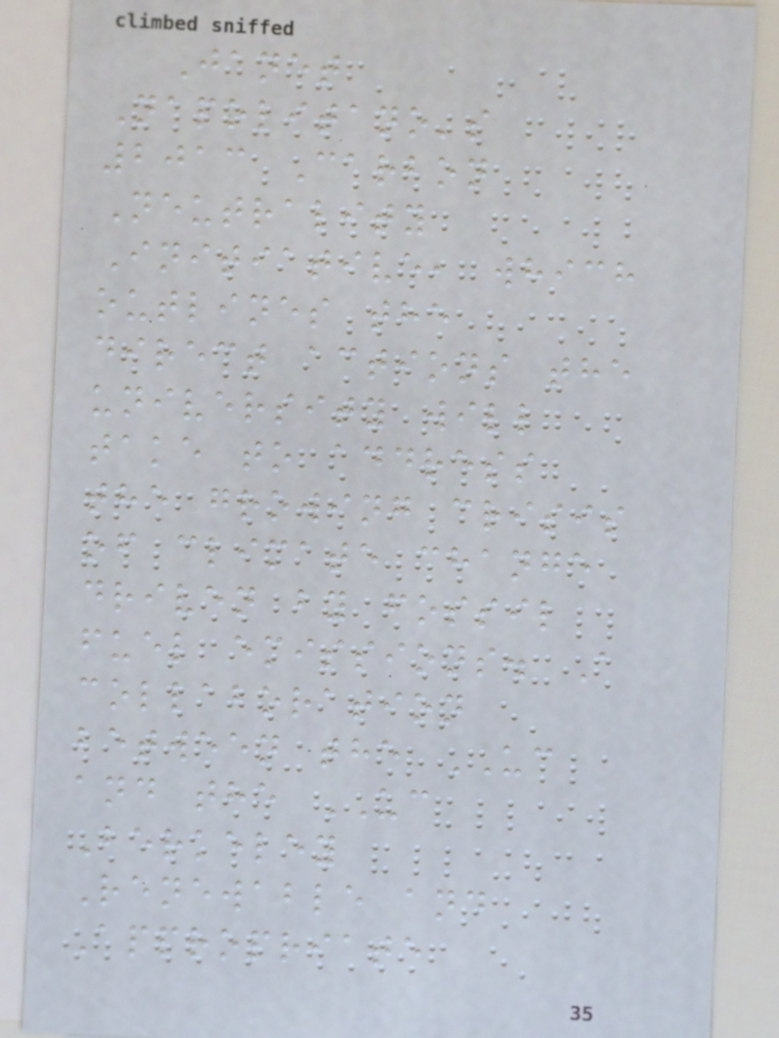Janet
Napolitano's
2013 Carbon
Neutrality
Initiative, which
outlines the
direct actions the
university will
take to address
the growing crisis
of climate change
driven by fossil
fuel emissions. A
collaboration
between the UC
and the UC
Berkeley
Renewable and
Appropriate
